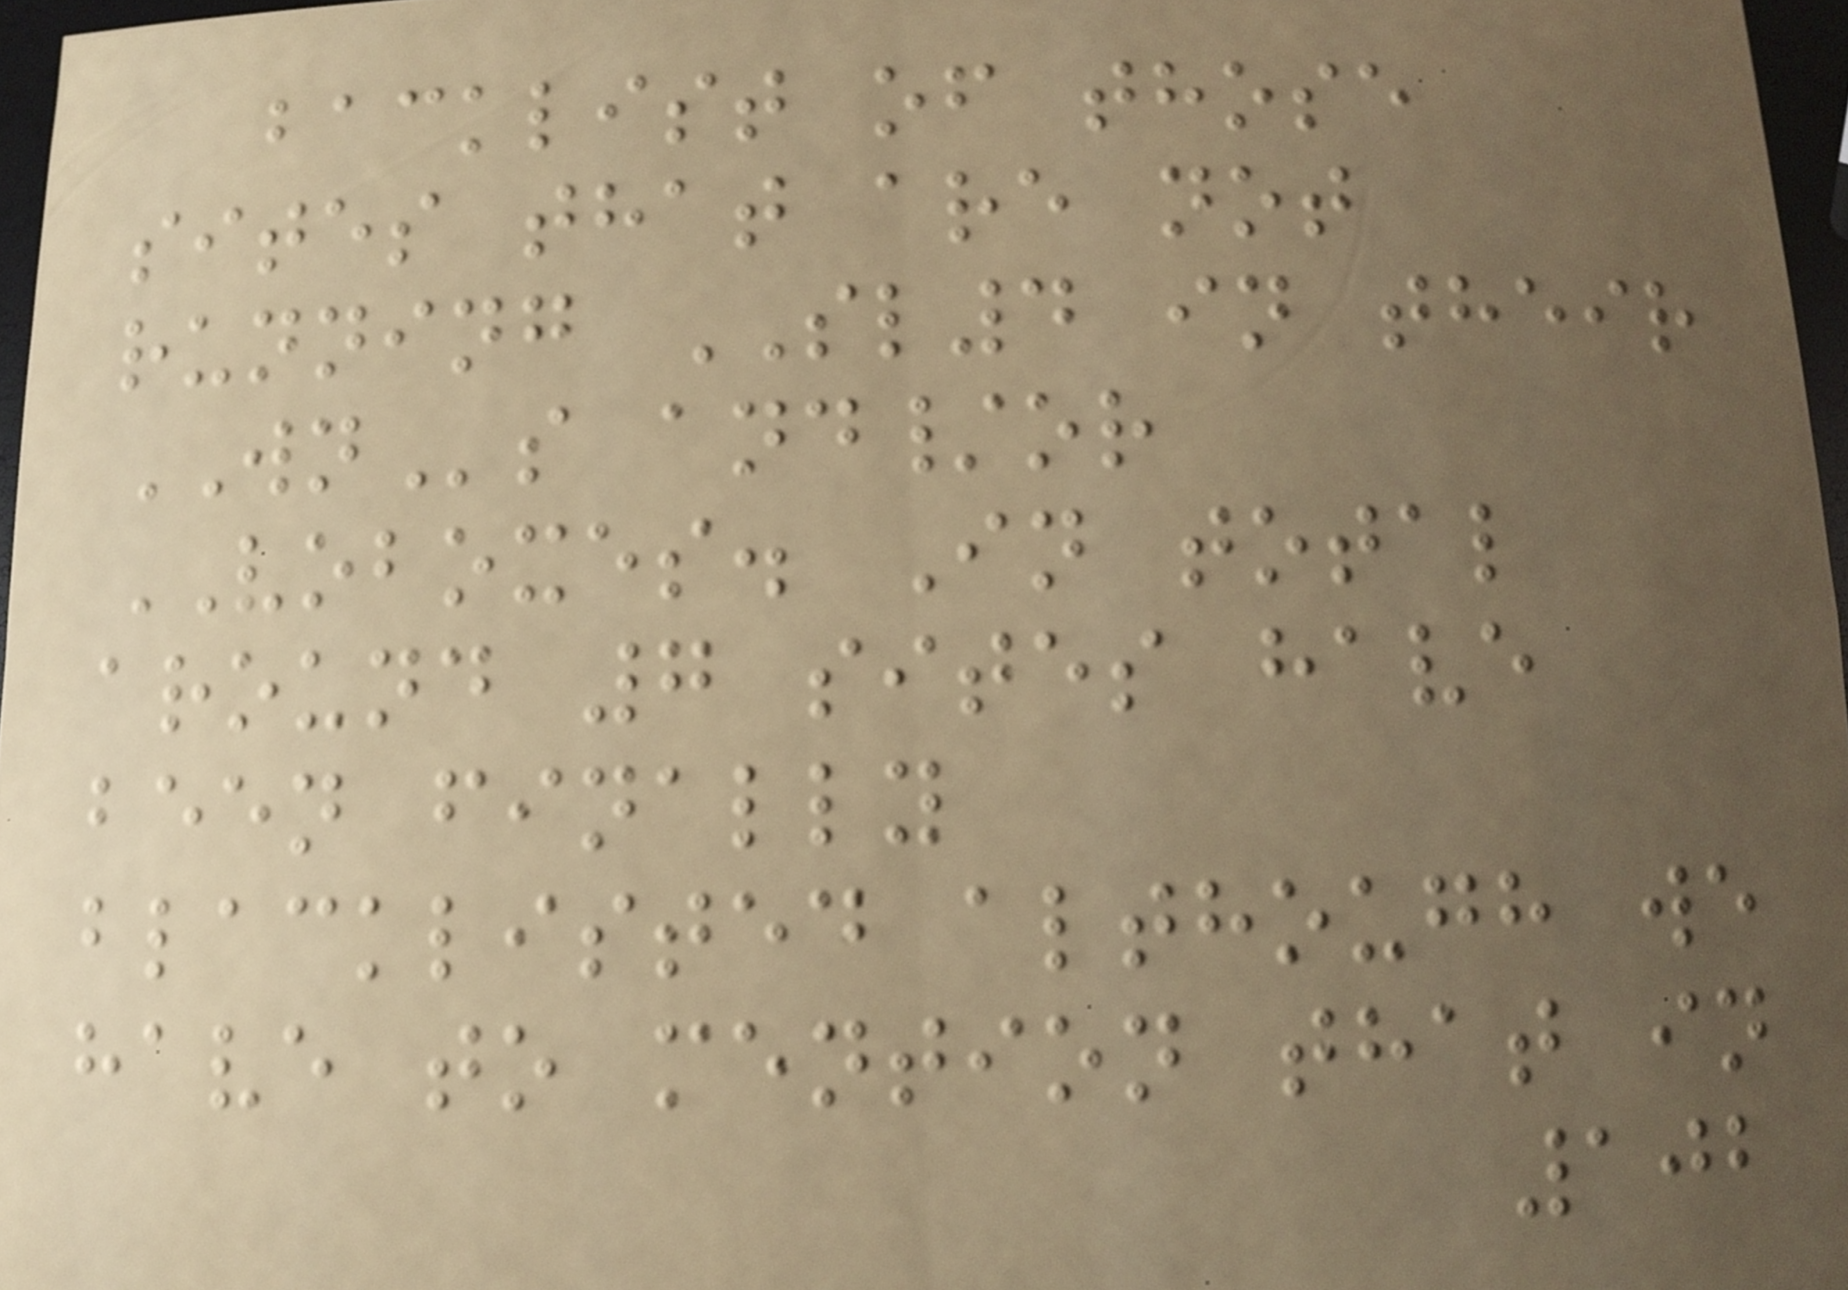backlist of those
sites that are not
running SL4 in their
WNs and/or
VOBOXES. In total
around 7 sites have
been finally
blacklisted although we
have to mention that in
102
